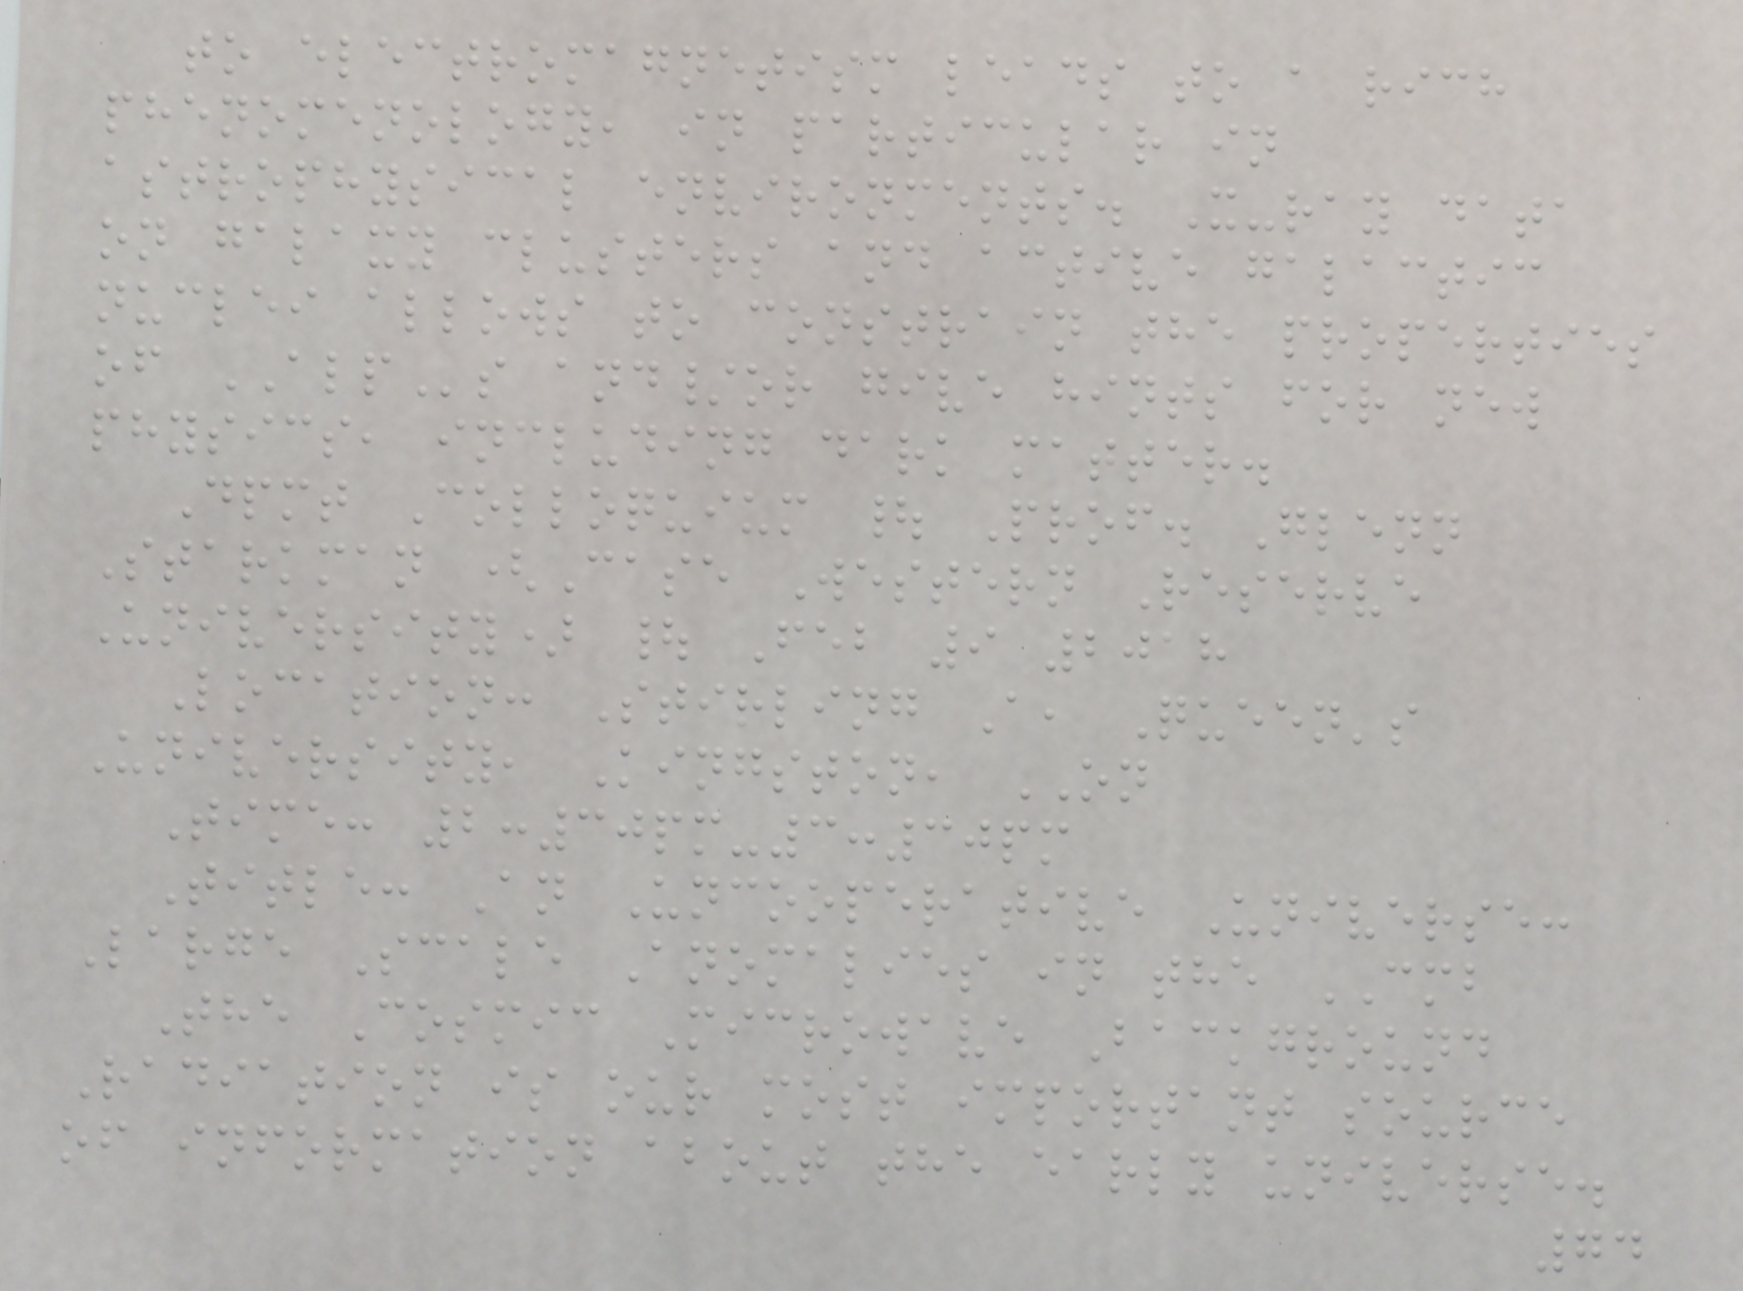to electromagnetism leads to a rich
phenomenology, in particular in
astrophysical environments. X-ray data
on galaxy clusters and active galactic
nuclei allows to constrain the properties
of ALPs and/or give hints for new
physics, including dark matter.
Dpmt Colloquium | Prof. Glenn
Starkman (Case Western Reserve
University) | Feb 9 2018
Location: Stirling A, Queen's
University, Kingston, ON
Time: 2:30pm-3:30pm
Title: An Uncooperative Universe:
Large Scale Anomalies in the CMB
The Cosmic Microwave Background
Radiation is our most important source
of information about the early universe.
74
